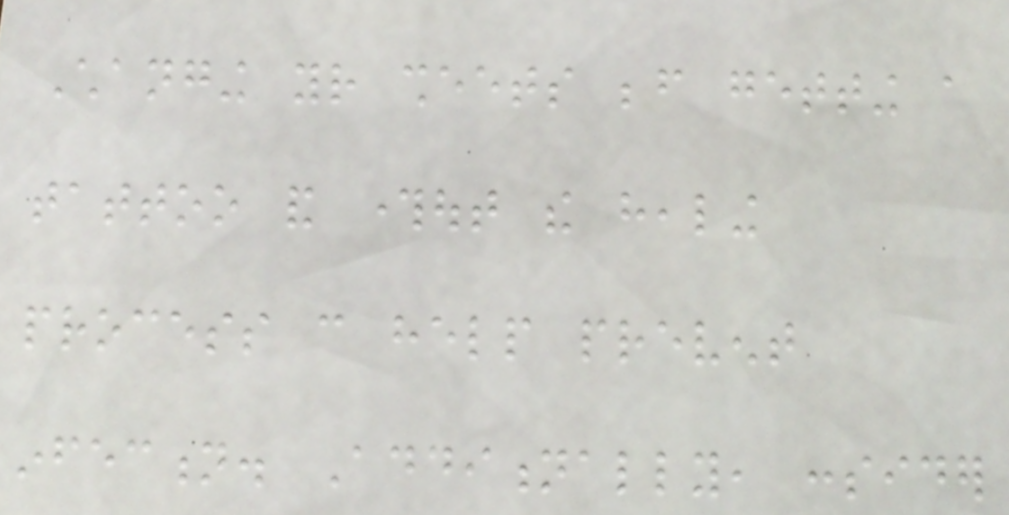Changing your sheets before getting a
tattoo and throughout the healing
process can help prevent
infection. Additionally, consider
